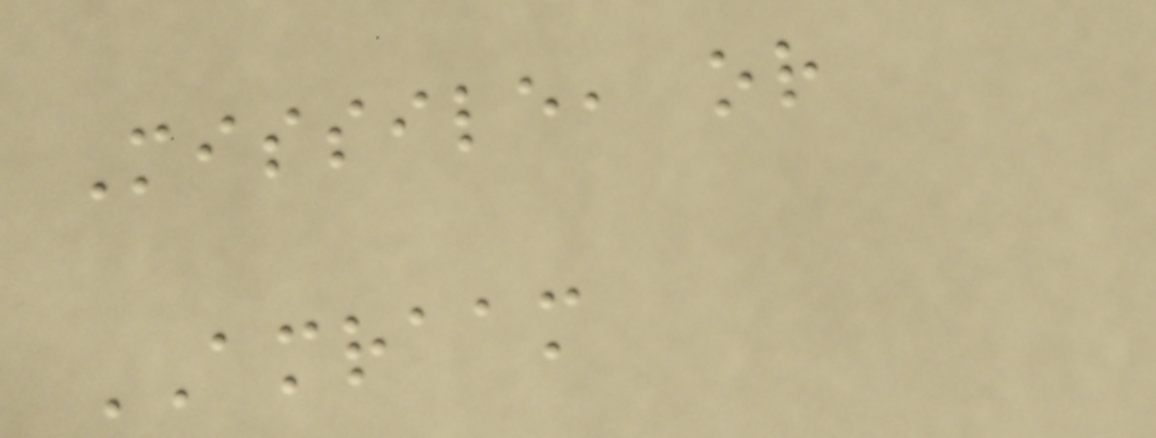Missile, or
AMRAAM
